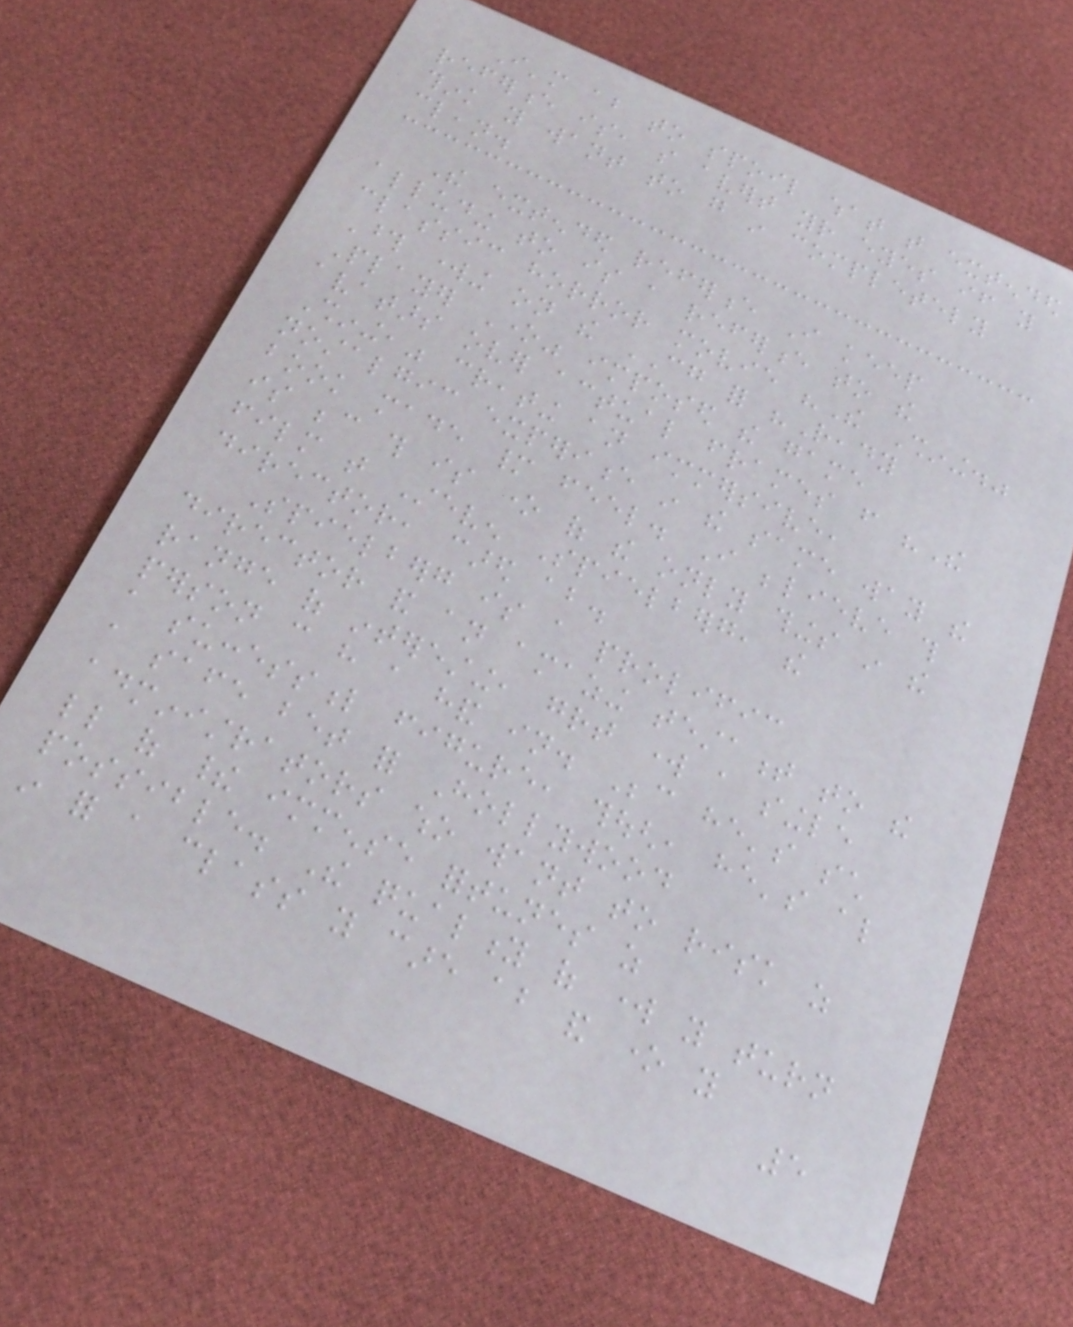I'm about to spoil what that extended
reference is, so avert your eyes if you
think you want to go in completely
clean.
The extended reference I keep
alluding to is a reference to the
classic horror movie "The Shining."
Those working on the CG for "Ready
Player One" imposed the game
avatars over actual frames from "The
Shining," creating an immersive,
nostalgic experience in the same way the
book made many feel. I believe this
is because this is one of the only things in the
film that Steven Spielberg, the
director, cared about.
Spielberg is a prolific
director and an amazing testament to the
range of interesting, great work a single
person can have a hand in. Because he's such
a successful figure, though, he's also
a safe bet for Hollywood
administrators who want to risk as
little of their immense fortunes as
possible. The quality of work you turn
in for a class you care about and one you
5
